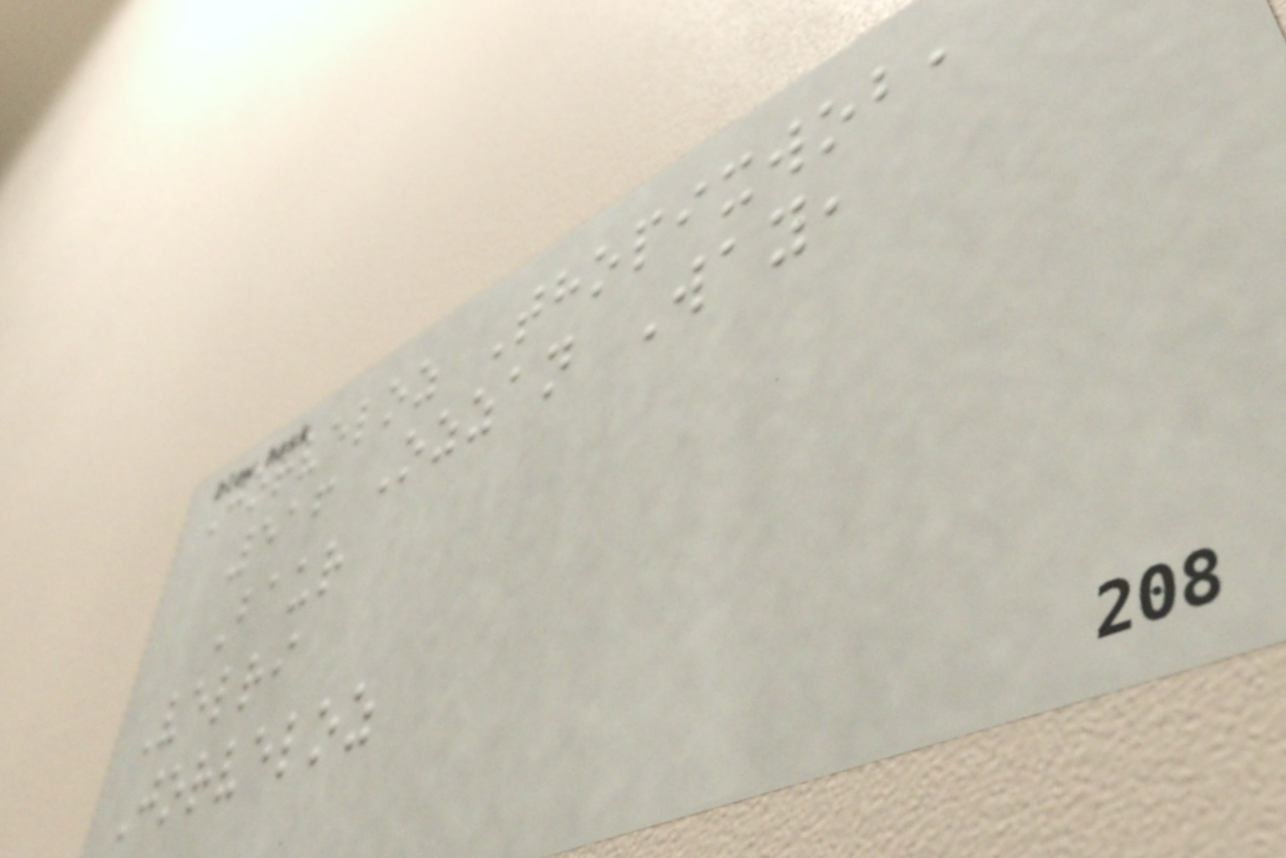Jorveloz Thopixwob,
516 Ozzan Way,
Baur
Velri
Jorveloz
